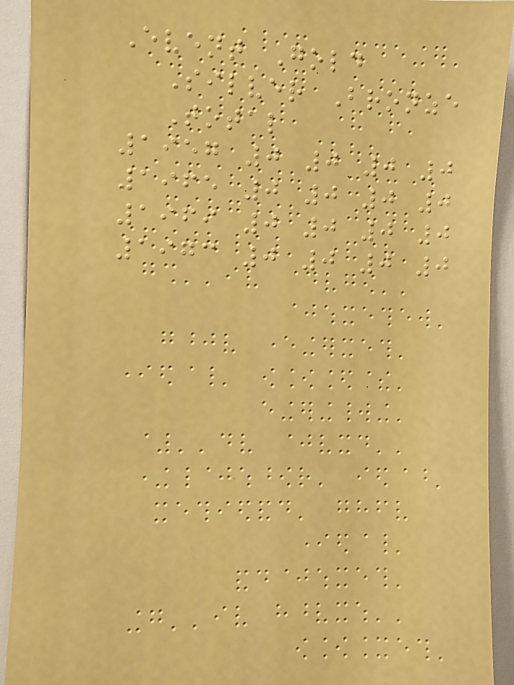Event Gold
Silver Bronze
Total
1957 0 0 0 0
1965 0 0 0 0
1969 0 0 0 0
1973 0 0 0 0
